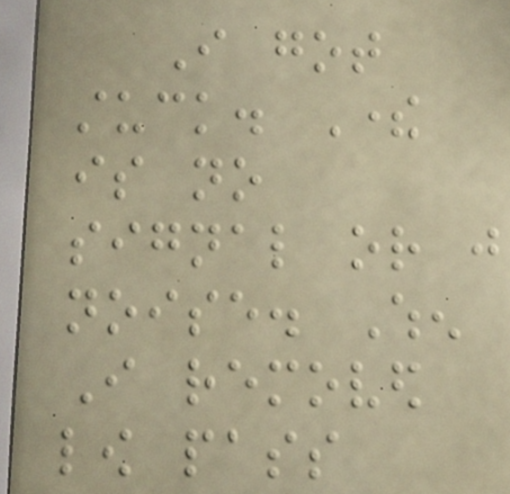I got
stuck. There
is no
signal or just
noise. When
I removed
low pass
